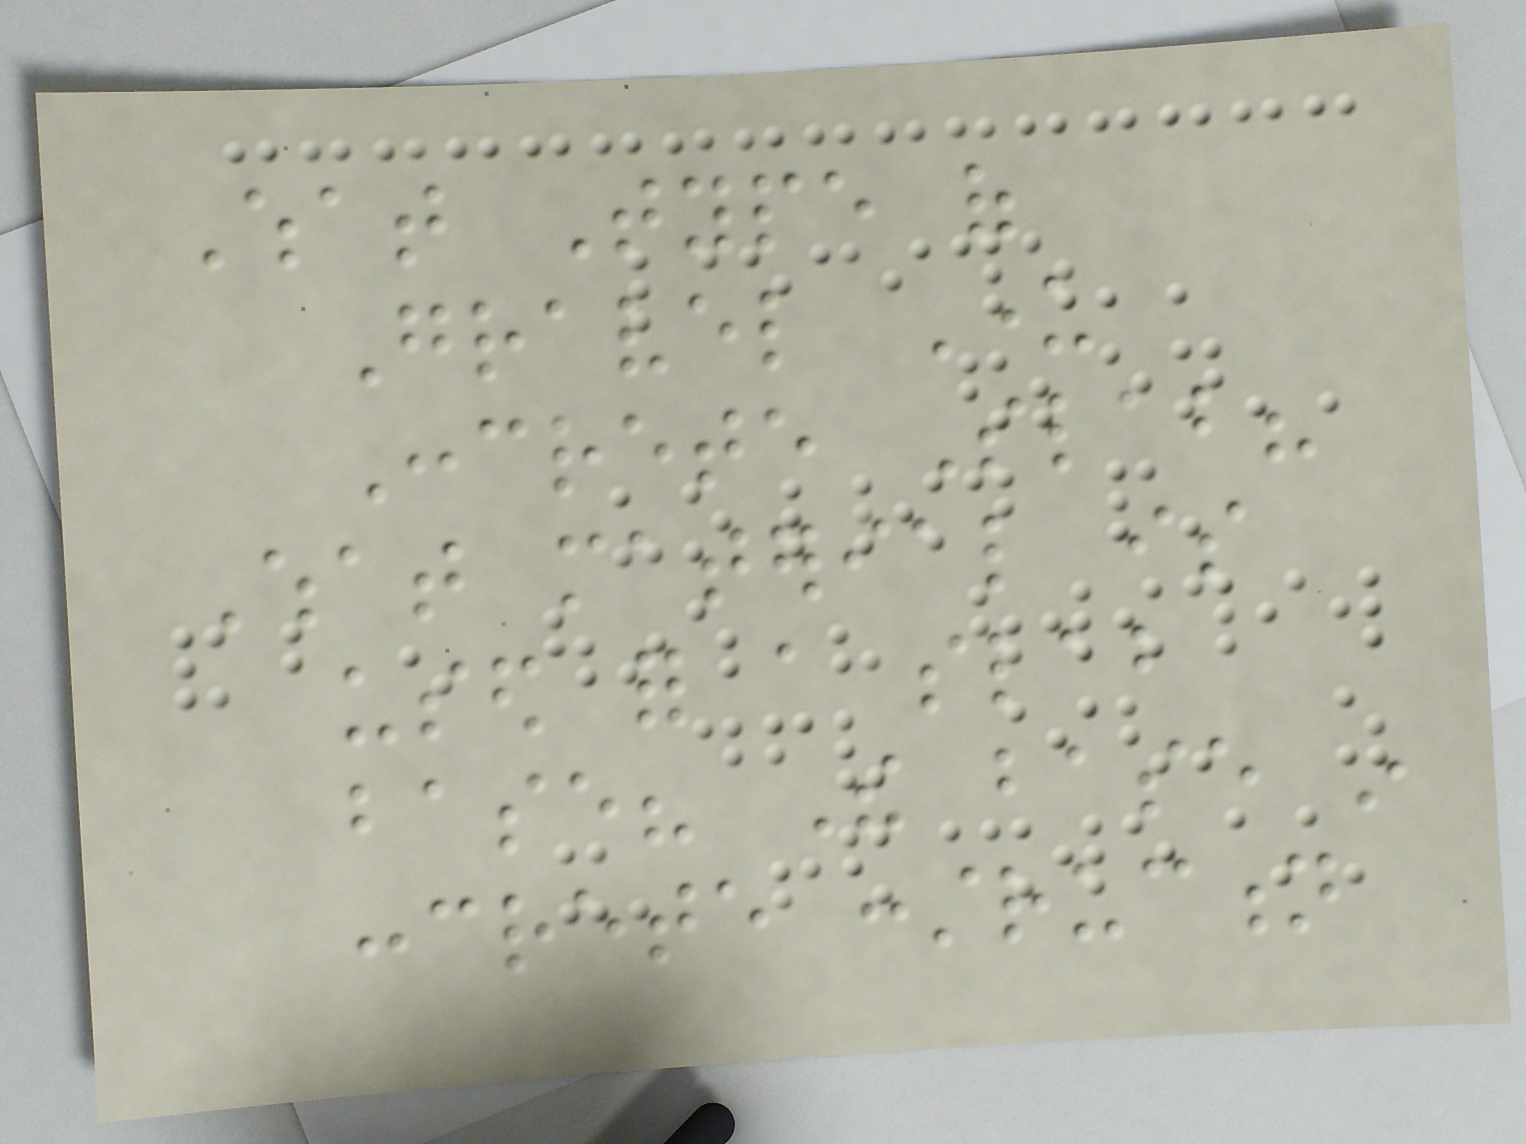What Type of
Gravel Under
Concrete Slab?
What material is
used for a slab
base? The base in
concrete construction
